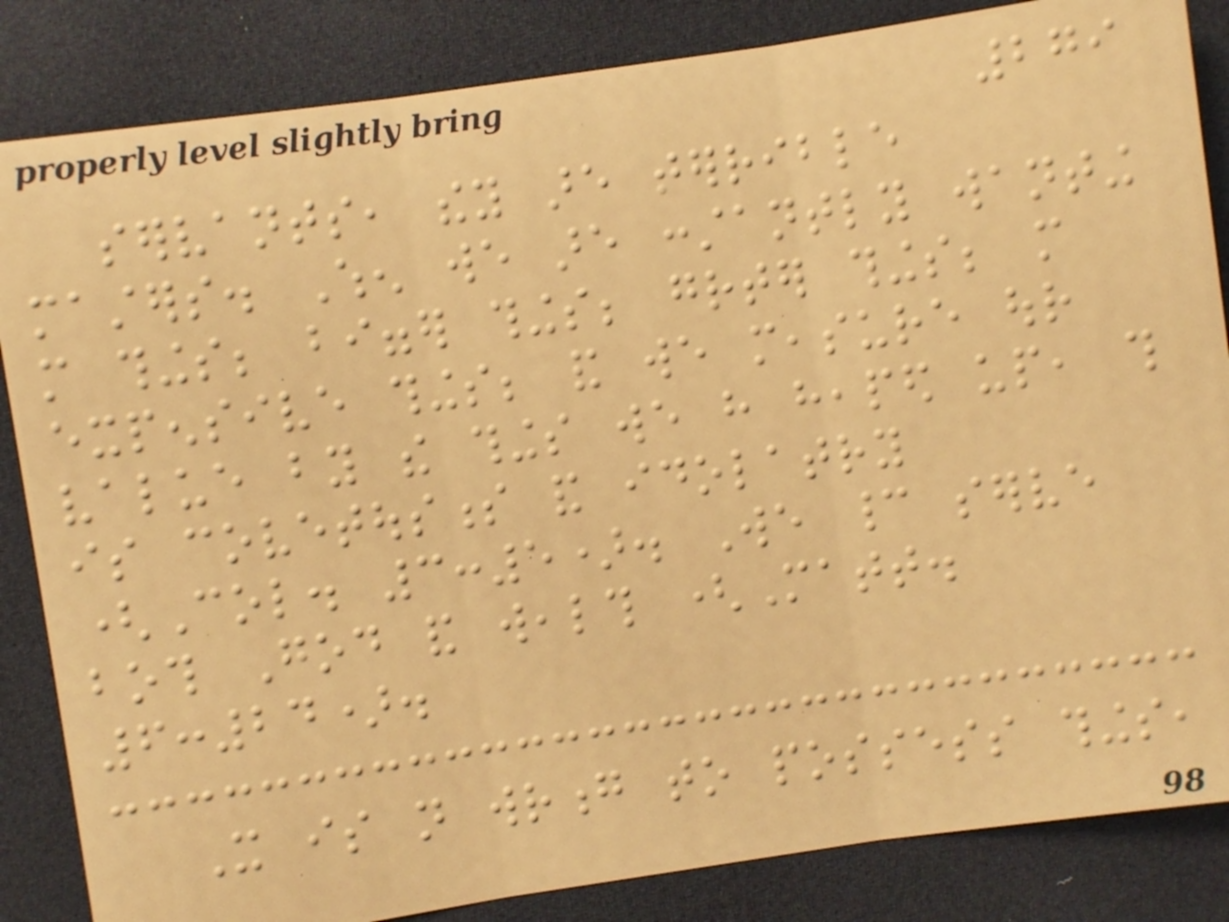279
servants, they are terrible
masters. When we are constantly wanting
more things; bigger things; greater things; more
expensive things; and we measure our
value by the things we have heaped up, this
is covetousness and idolatry
(Col. 3:5). We cannot serve
both God and wealth (Matt.
6:24).
It is not wrong to possess things,
